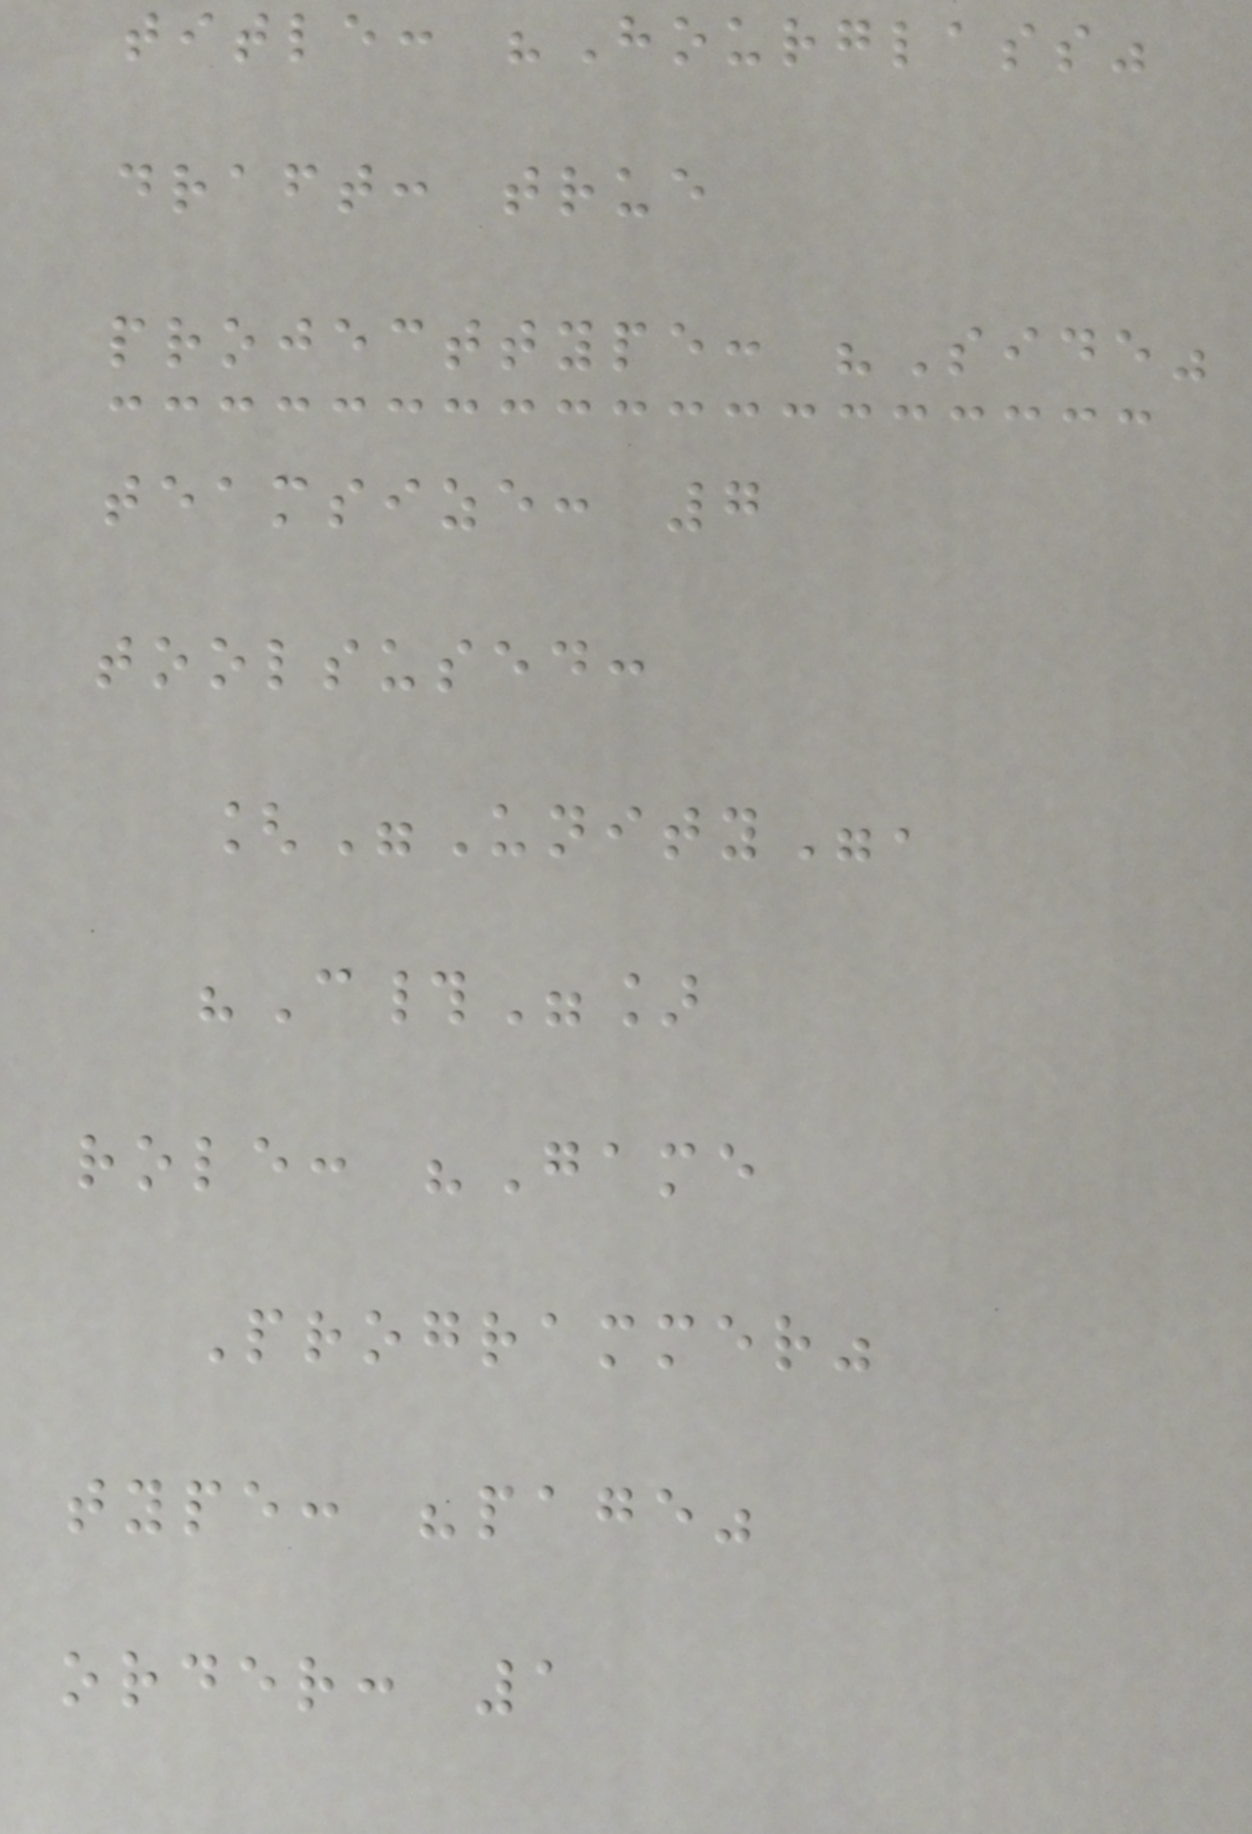title: "Hourglass"
draft: true
projecttype: "Side"
teamsize: 7
toolsused:
["Unity",
"C#"]
role: "Game
Programmer"
type: "page"
order: 1
